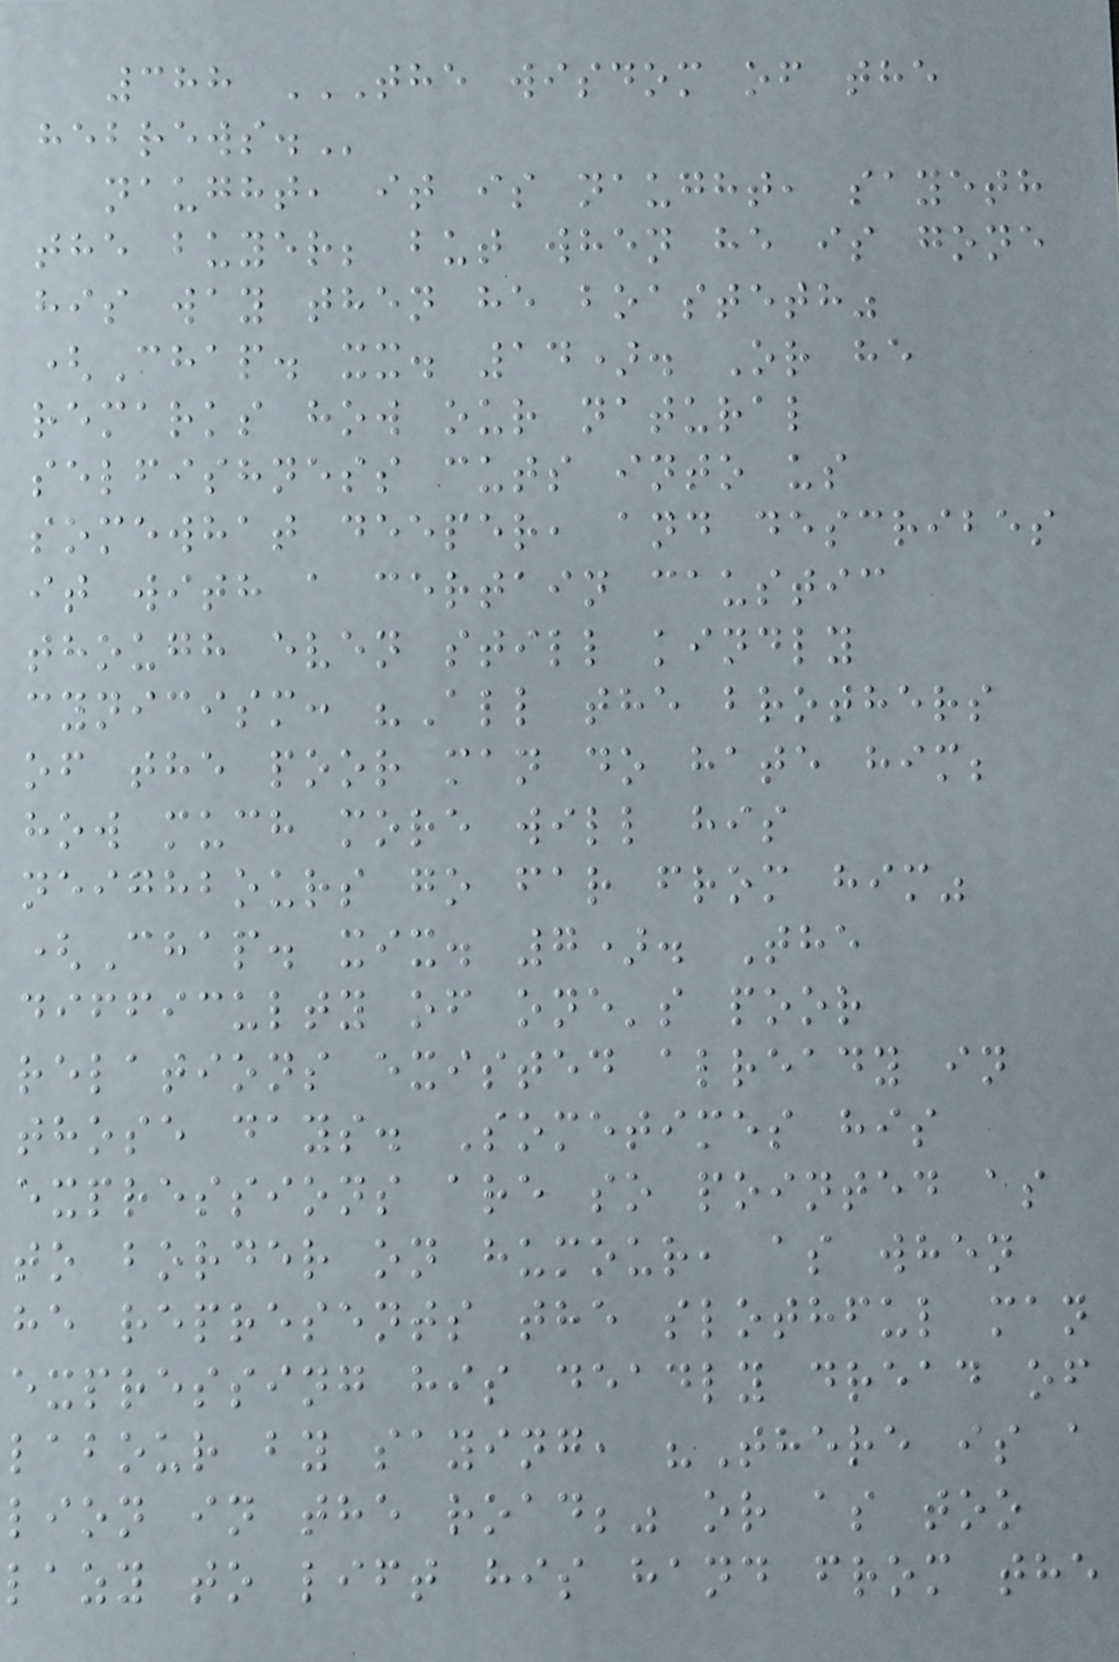388 THE WISDOM OF THE
HEBREWS.
naught, it is naught, sayeth
the buyer; but when he is gone
his way then he boasteth"
(Chap. xx. 14). Or he
remarks how our natural
selfishness cuts into us
somewhat deeper, and describes
it with a certain caustic
though even still kindly
cynicism: "All the brothers
of the poor man do hate him;
how much more will his
neighbours go far from him"
(Chap. xix. 7). The
difficulty of one's poor
relations existed already in
those days. Sometimes his
expressions are so pointed as
to border on humour, as when
he represents the slothful man
expressing his deadly dread of
labour by saying, "There is a
lion in the road;" or as too
lazy to lift his hand from the
